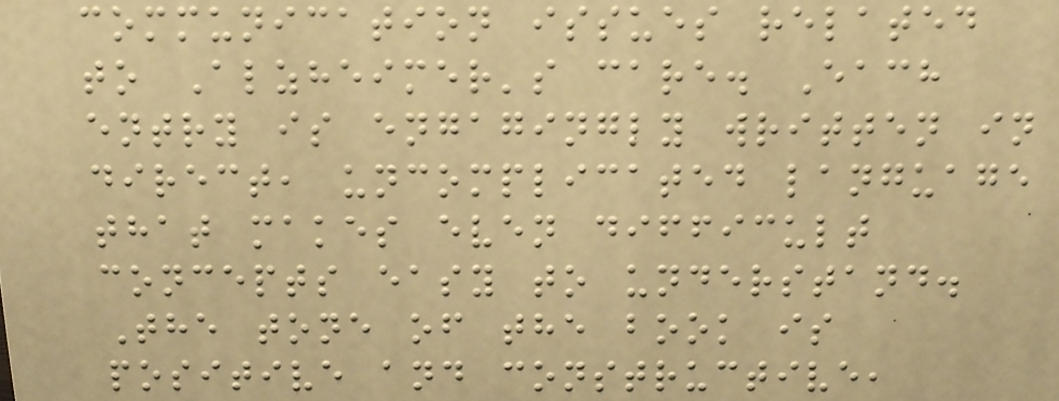communication issues related
to Alzheimer's care. Each
entry is engagingly written in
direct, uncomplicated language
that makes even difficult
concepts easy to understand.
The tone of the book is
positive and constructive,
